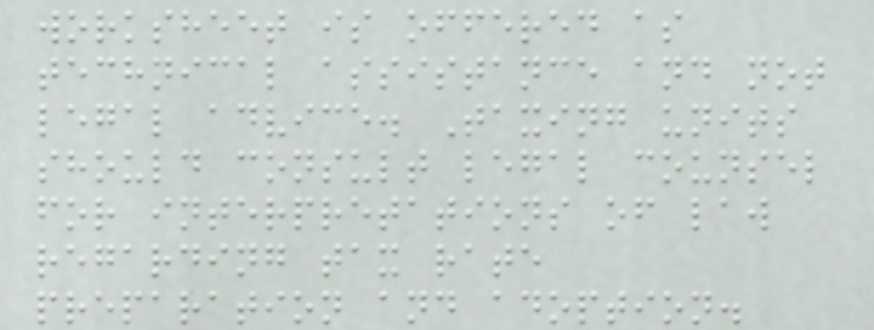worksheet is offered as
technical assistance and not
legal advice. Taxing units
should consult legal counsel
for interpretations of law
regarding tax rate
preparation and adoption.
